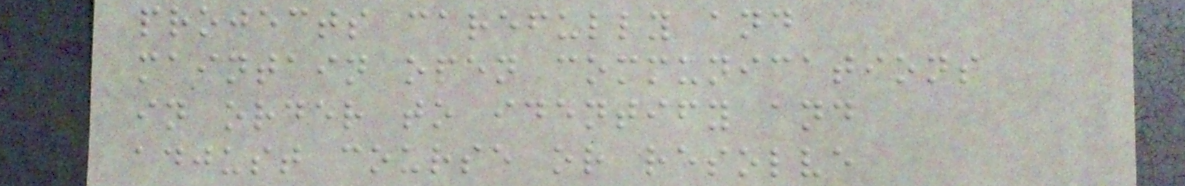projects carefully and
maintain open communications
in order to identify and
adjust course or resolve
